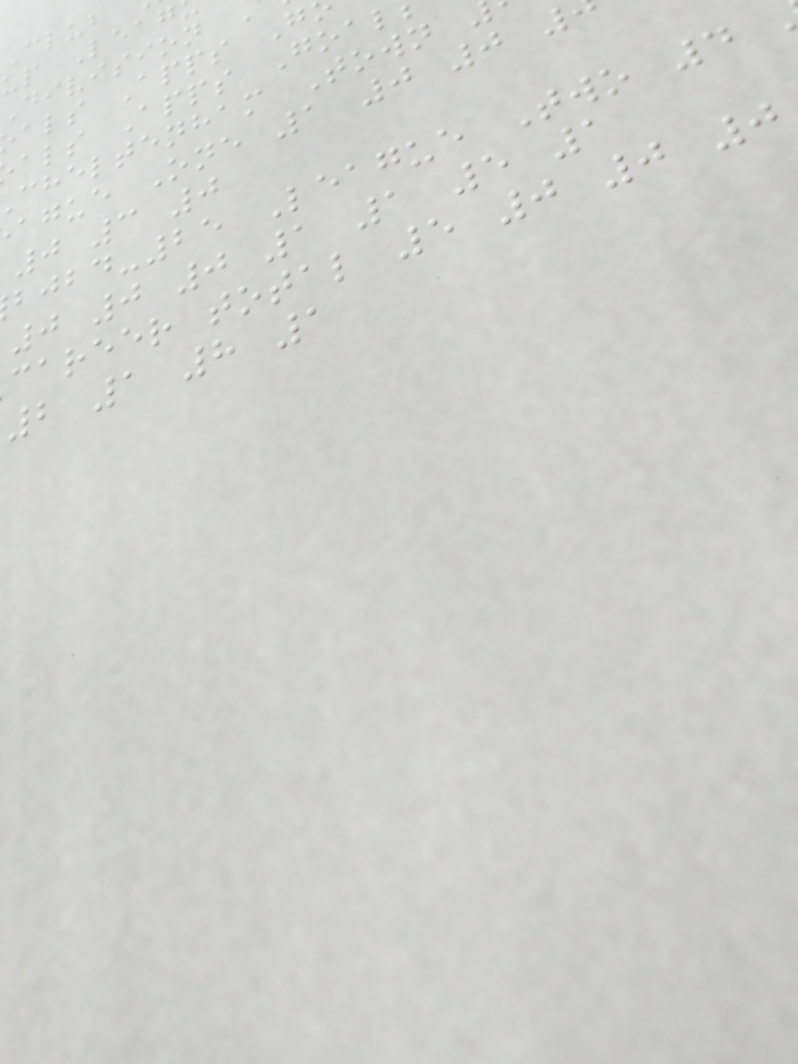up Leag
division
als Apps G
als Apps Goal
cheltenham Town
ague One 1 0 0
0 3 0
-25 League Two 4
0 0 0 1 1 5 1
career total 5 0 0 0
2 1 8 1
